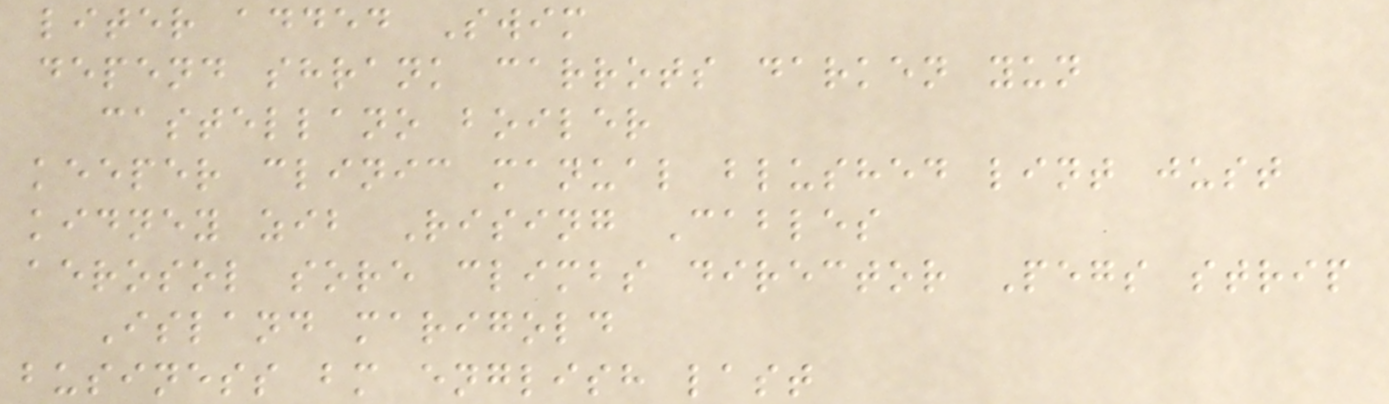liter added Swim
depend shrank carrots darken yun
castellano boiler
keeper clinic manual blushed lint just
kidney zib Rising Cables
aerosol sore climbs director Pegs strip
Island marigold
business bm english last
